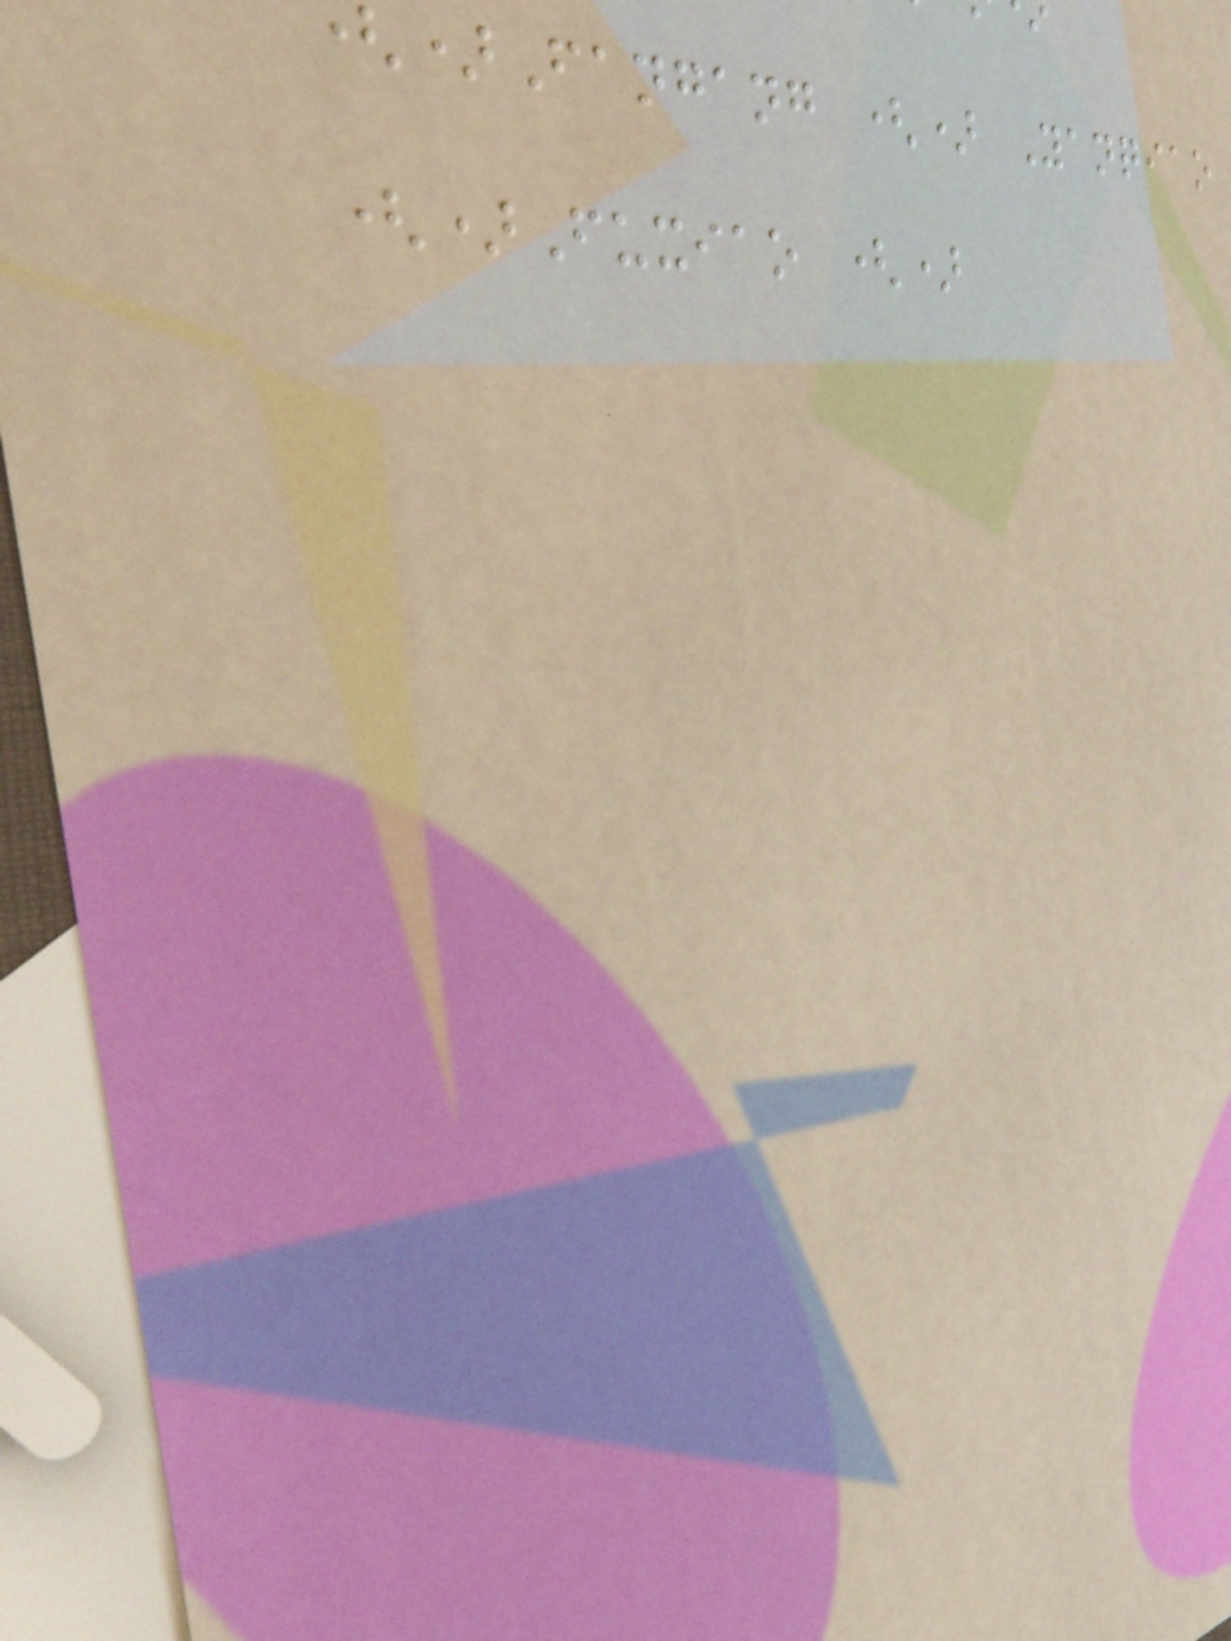)Fangang () Yanqiao
()Fuxiao ()
